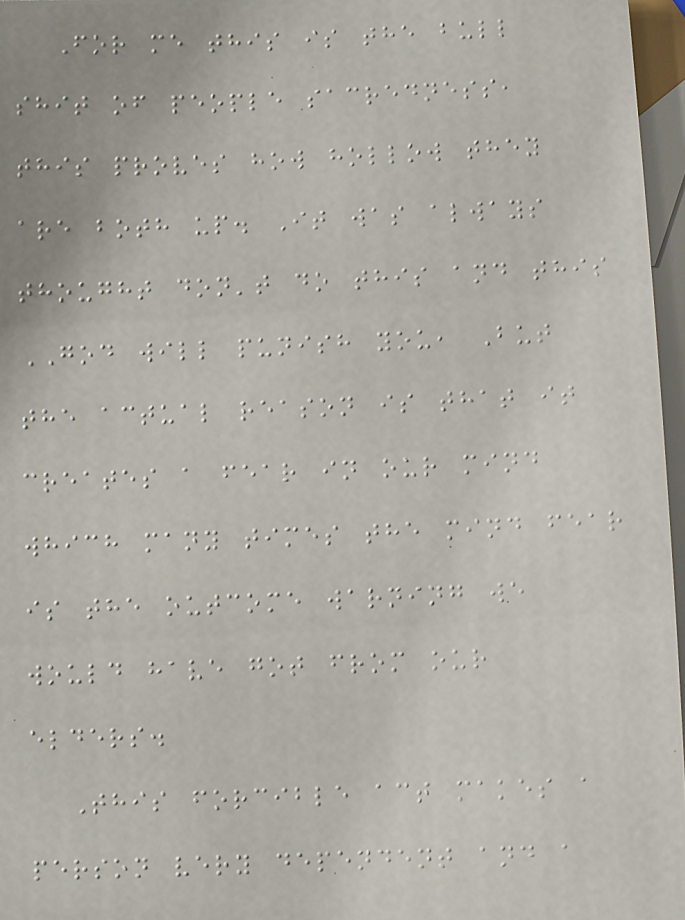For me this is the bull
shit of people sacredness,
this proves how hollow they
are both up. It was always
thought don't do this and this
GOD will punish you, But
the actual reason is that it
creates a fear in our mind
which many times the mind fear
is the outcome warning we
would have got from our
elders.
This forcible act makes a
person very dependent and a
